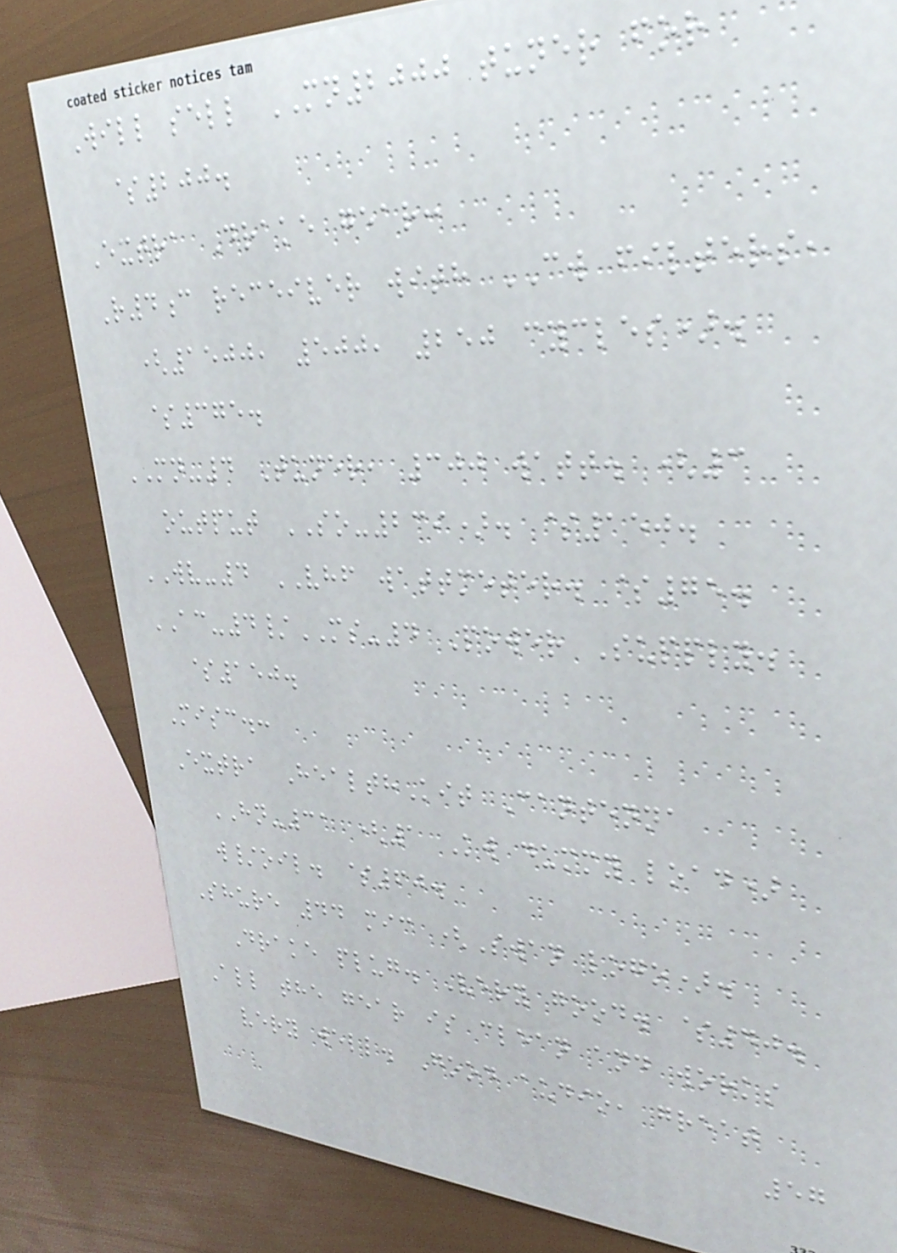Will sell MN2000 tuner for
$200.
Extra Drake gear:
R4c receiver with CW filters,
(1500, 500, 250 cycles).
$375.
MN-4 Tuner, 300 watt. (3
output SO-239). $150.
WV-4 VHF wattmeter. $75.
AC-4/MS-4 Power Supply.
$150.
Misc.:
Extra HealthKit Cantenna
HN-31 (1 Kw dummy load)
w/oil. $60.
Shure 44 mic (Swan logo).
Drake plug. Very good. $40.
All the gear is clean and works
very well. Good audio, great
57
